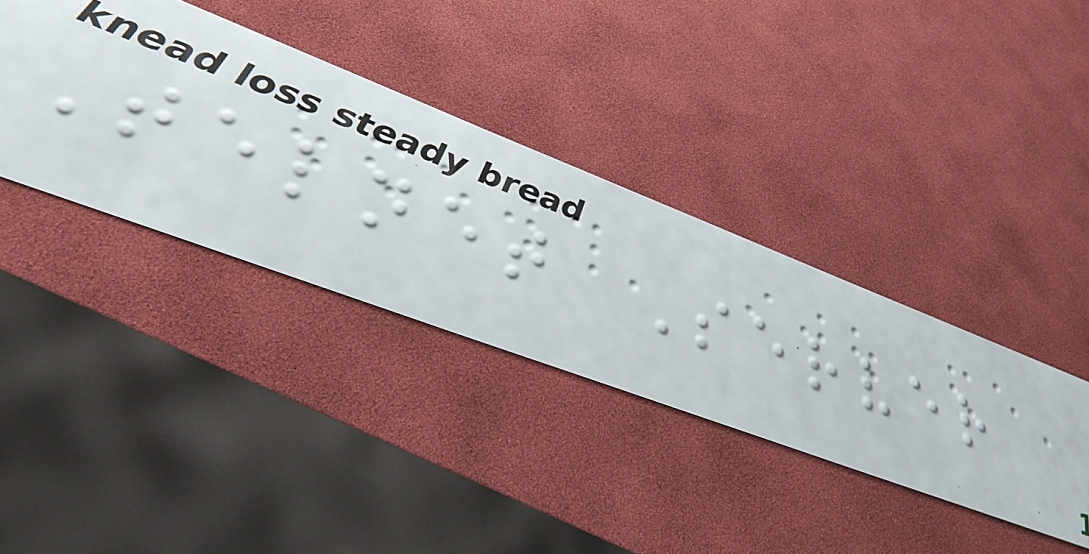Telnet Server
